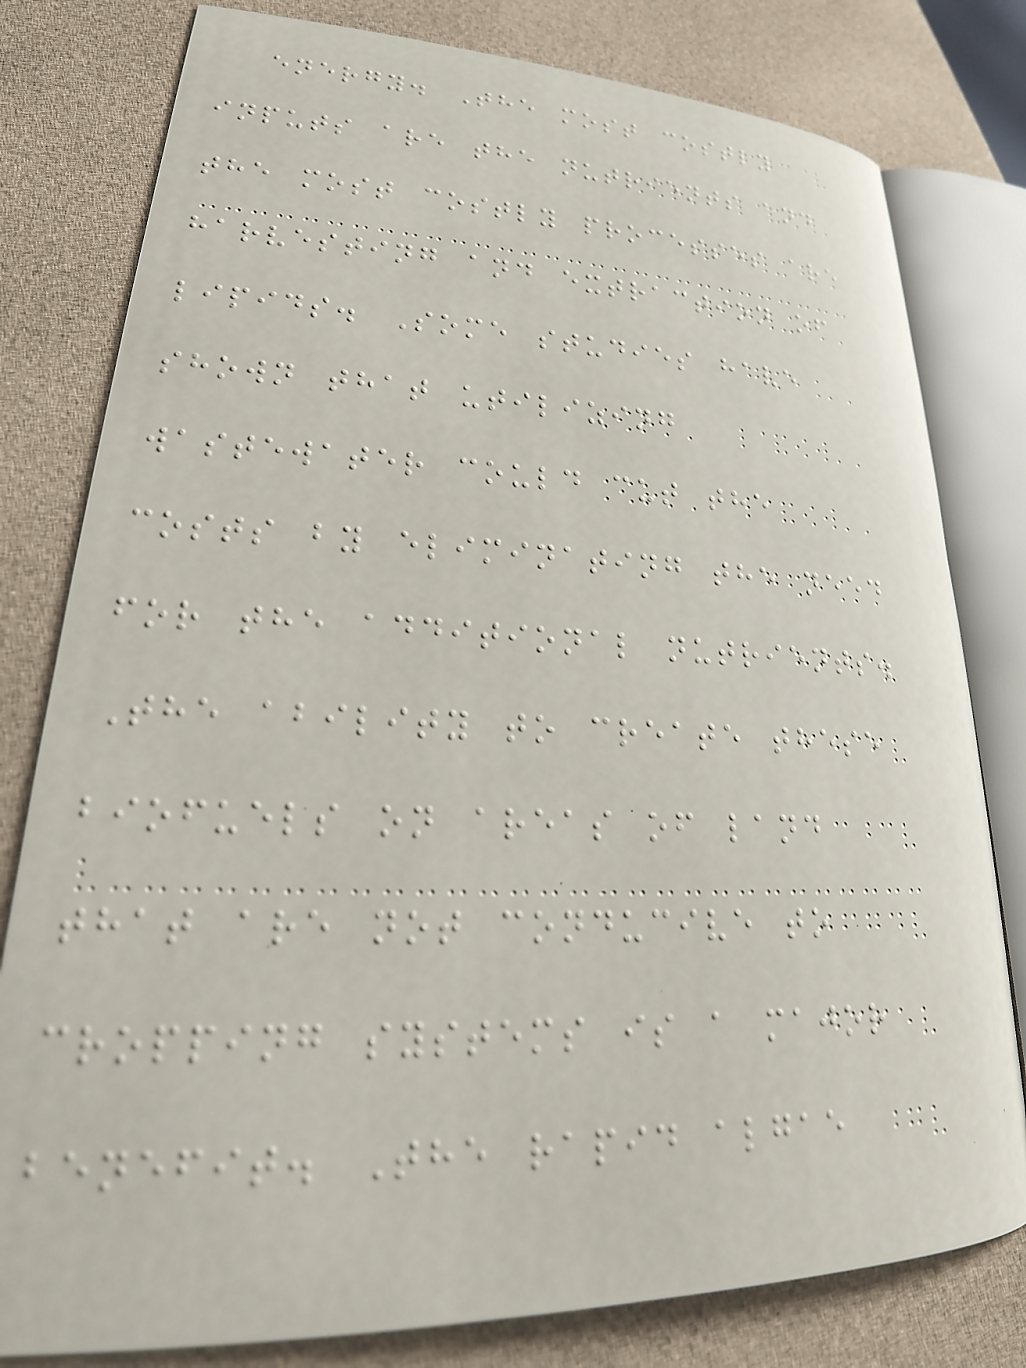energy. The most costly
inputs are the nutrients and
the most costly processes are
harvesting and extraction of
lipids. Some studies have
shown that utilizing
wastewater could cut the
costs by eliminating the need
for the additional nutrients.
The ability to create these
biofuels on areas of land
that are not conducive to
cropping systems is a major
benefit. The rapid algae
